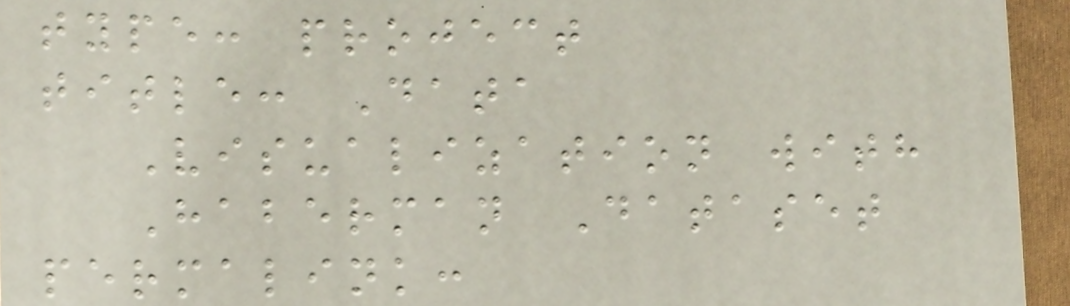type: project
title: Data
Visualization with
Haberman Dataset
permalink:
